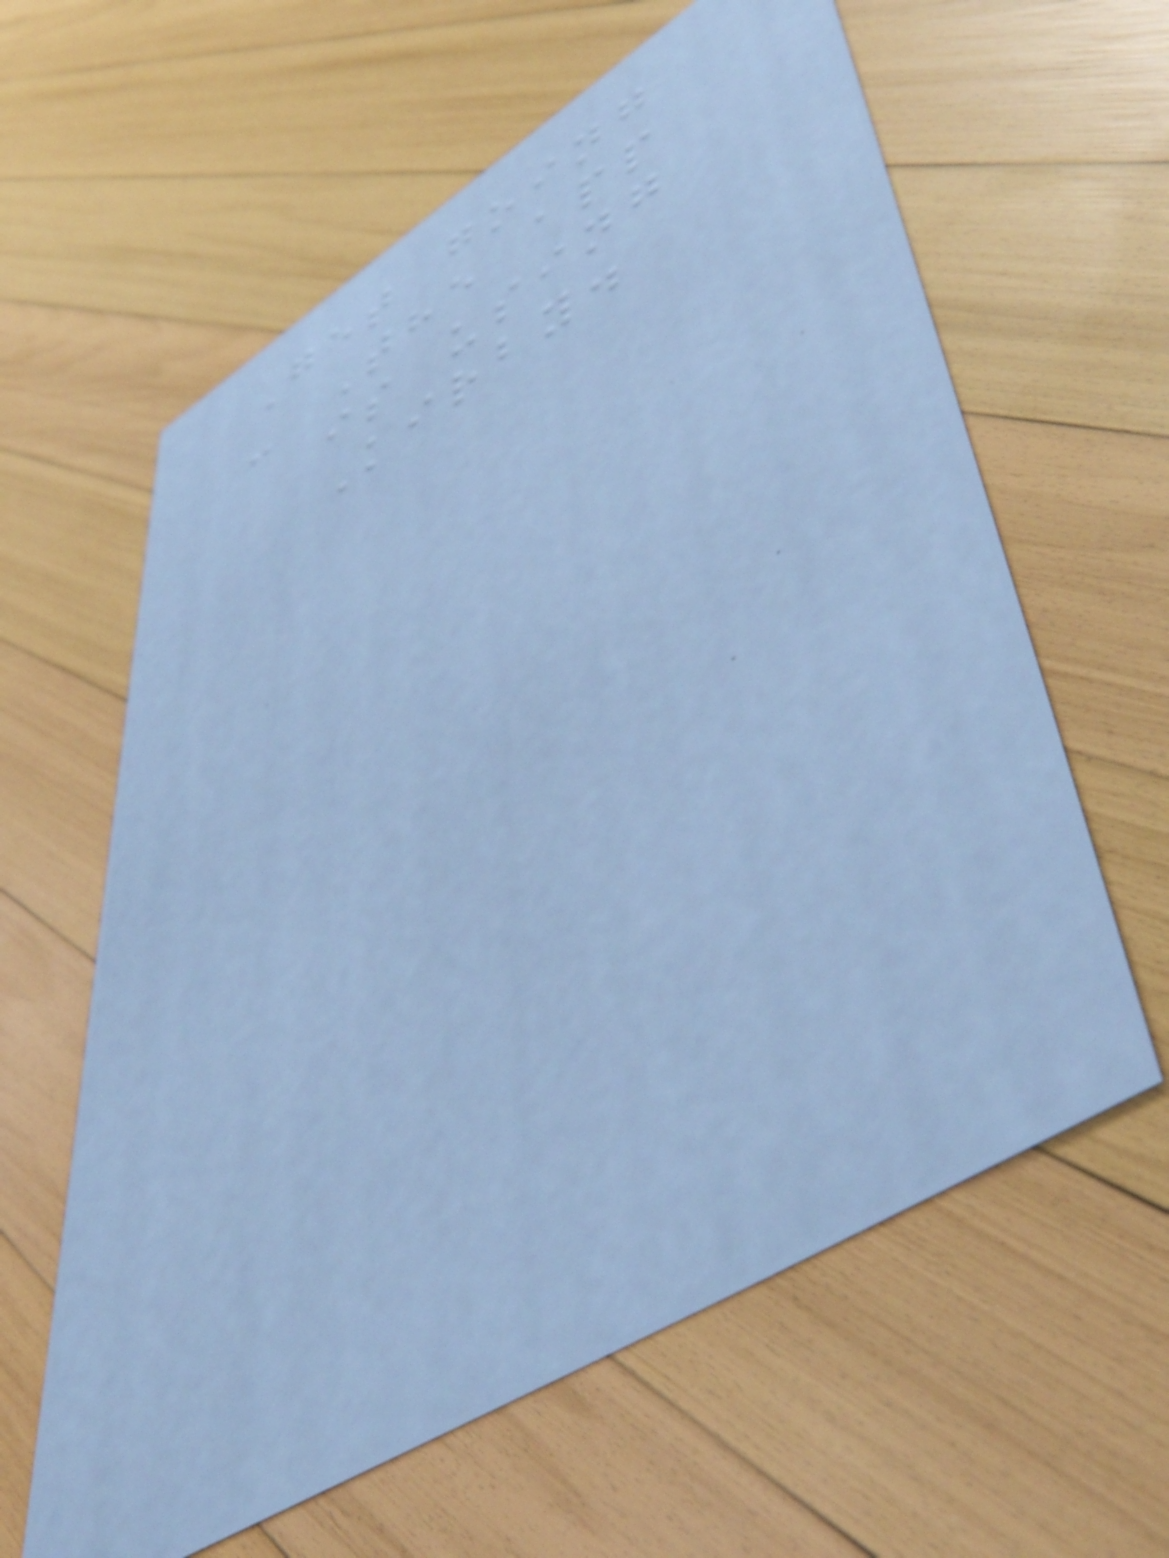Get going
- The app
is using
Kirby.
